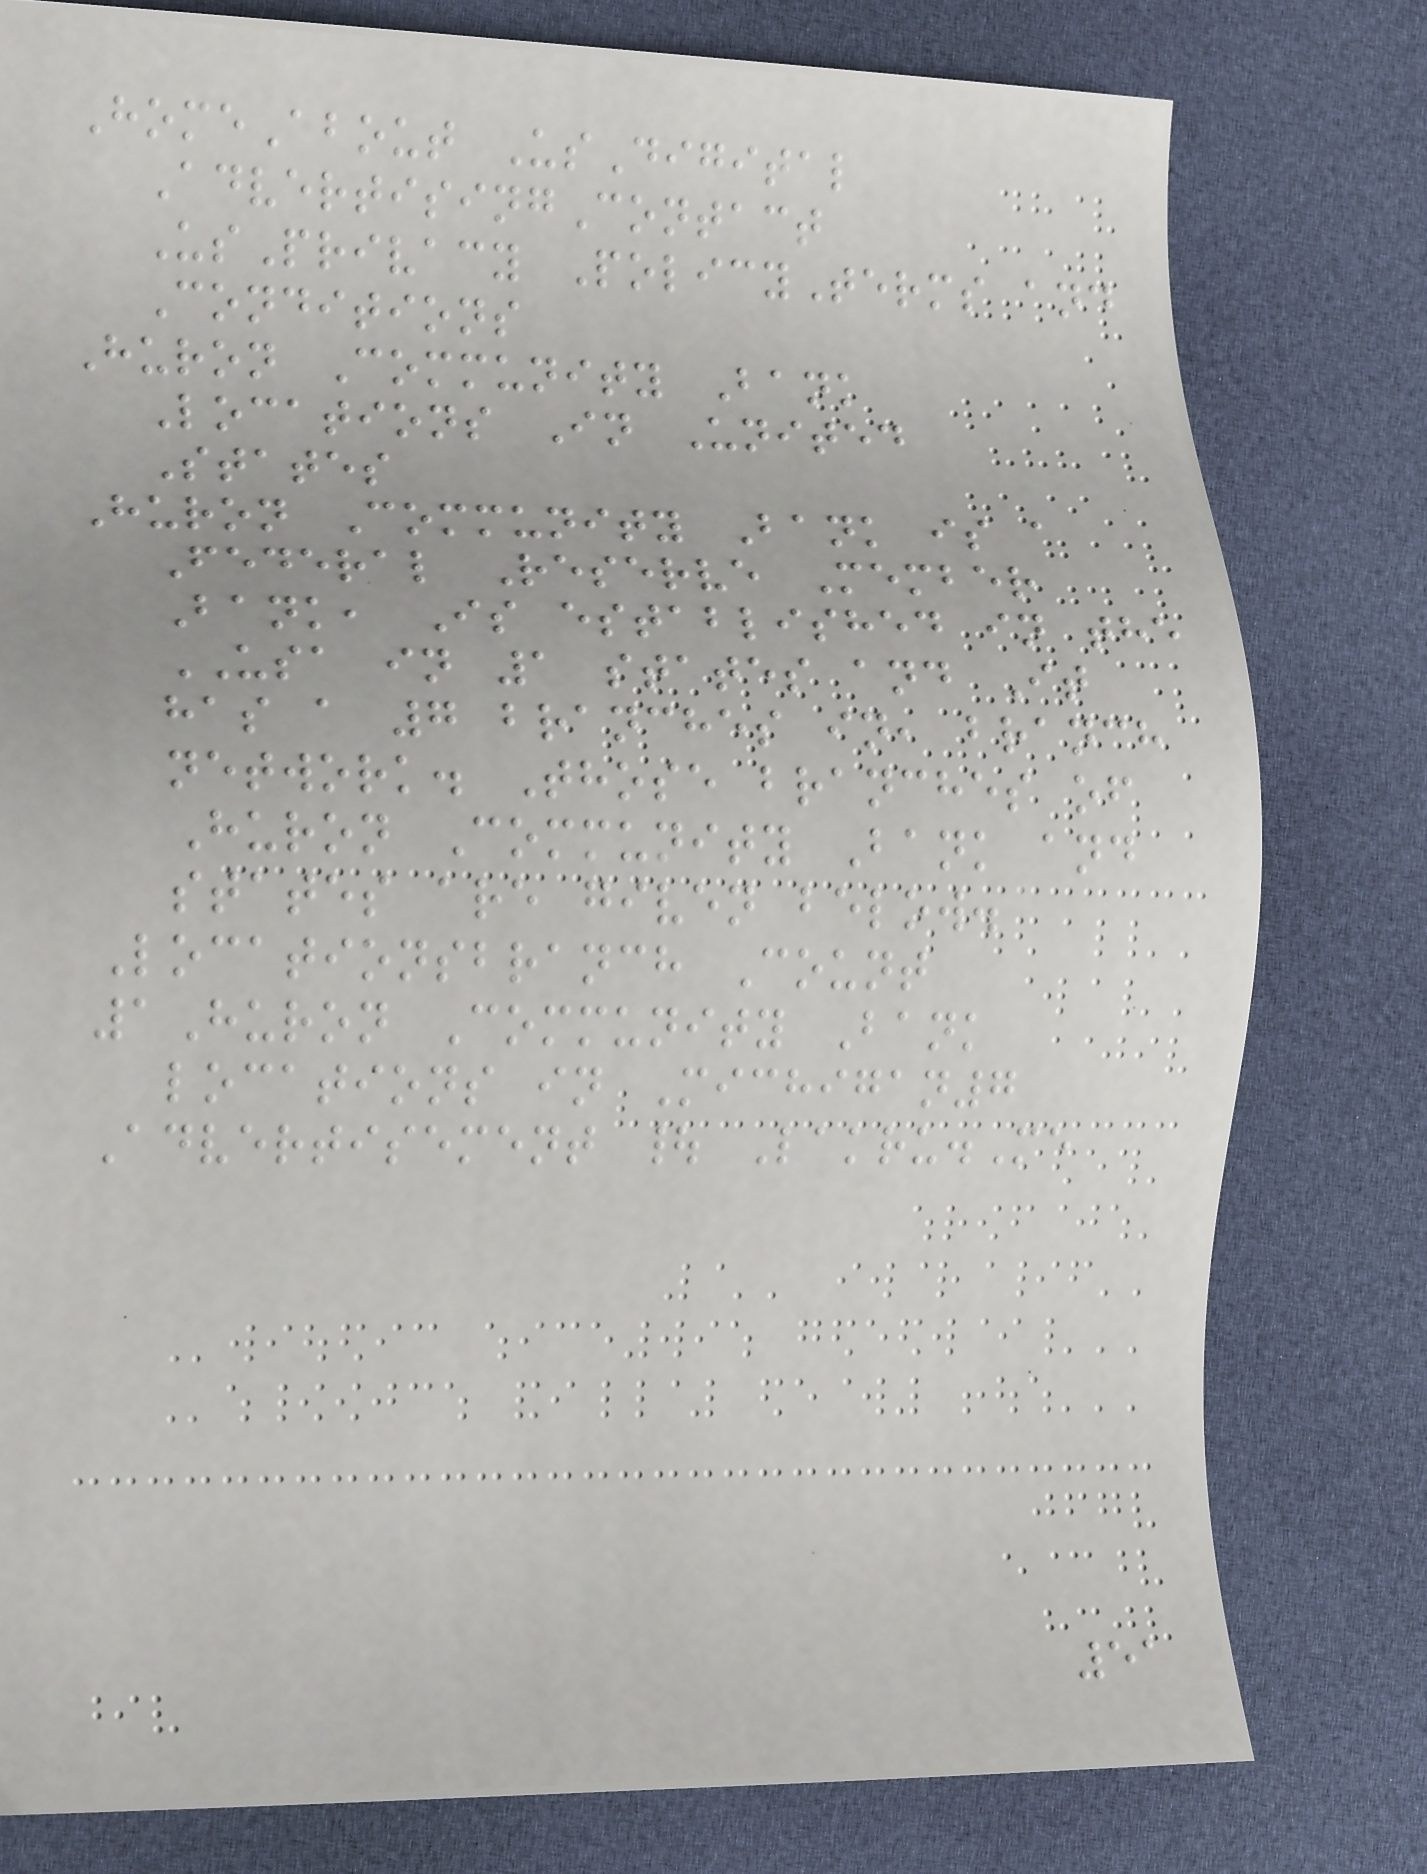HomeAbout UsDigital
AdvertisingContact
UsPrivacy PolicyTerms and
Conditions
Huron Community Bank
Locations In United
States
Huron Community Bank is a
Federal Reserve Member
Bank, Is established in the
USA in 1 states and It
has a 7 branches in, branch
network. Those branches of
Huron Community Bank and
states are given below.
Locationsbranch Count
1Huron Community Bank
locations in Michigan7
Advertisement | Lakru.Me
51
